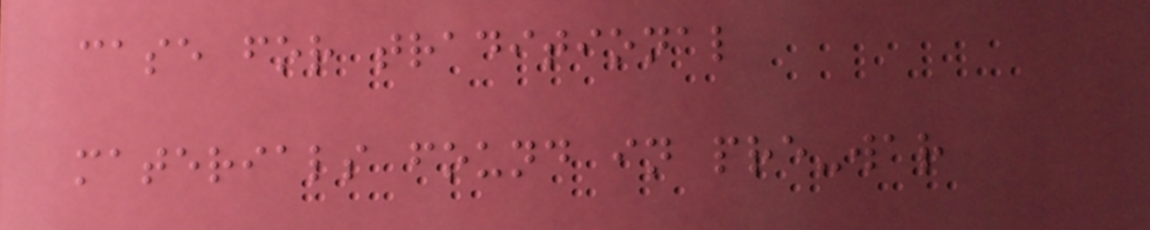case for traditional
materials found in pre-war
